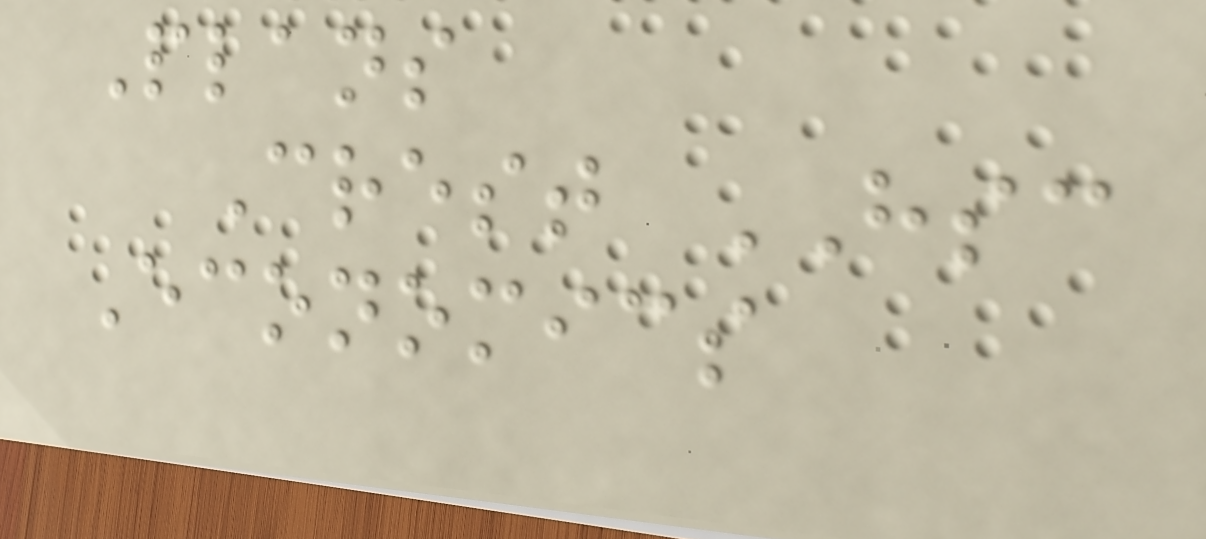Plans
Crest HSC
Economics
